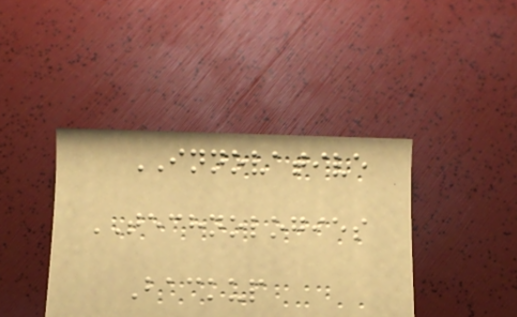INNOVATIVE
TECHNOLOGIES
Backup
